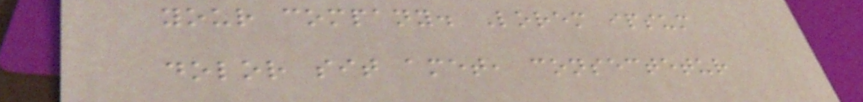your company. Lorem ipsum
dolor sit amet, consectetur
